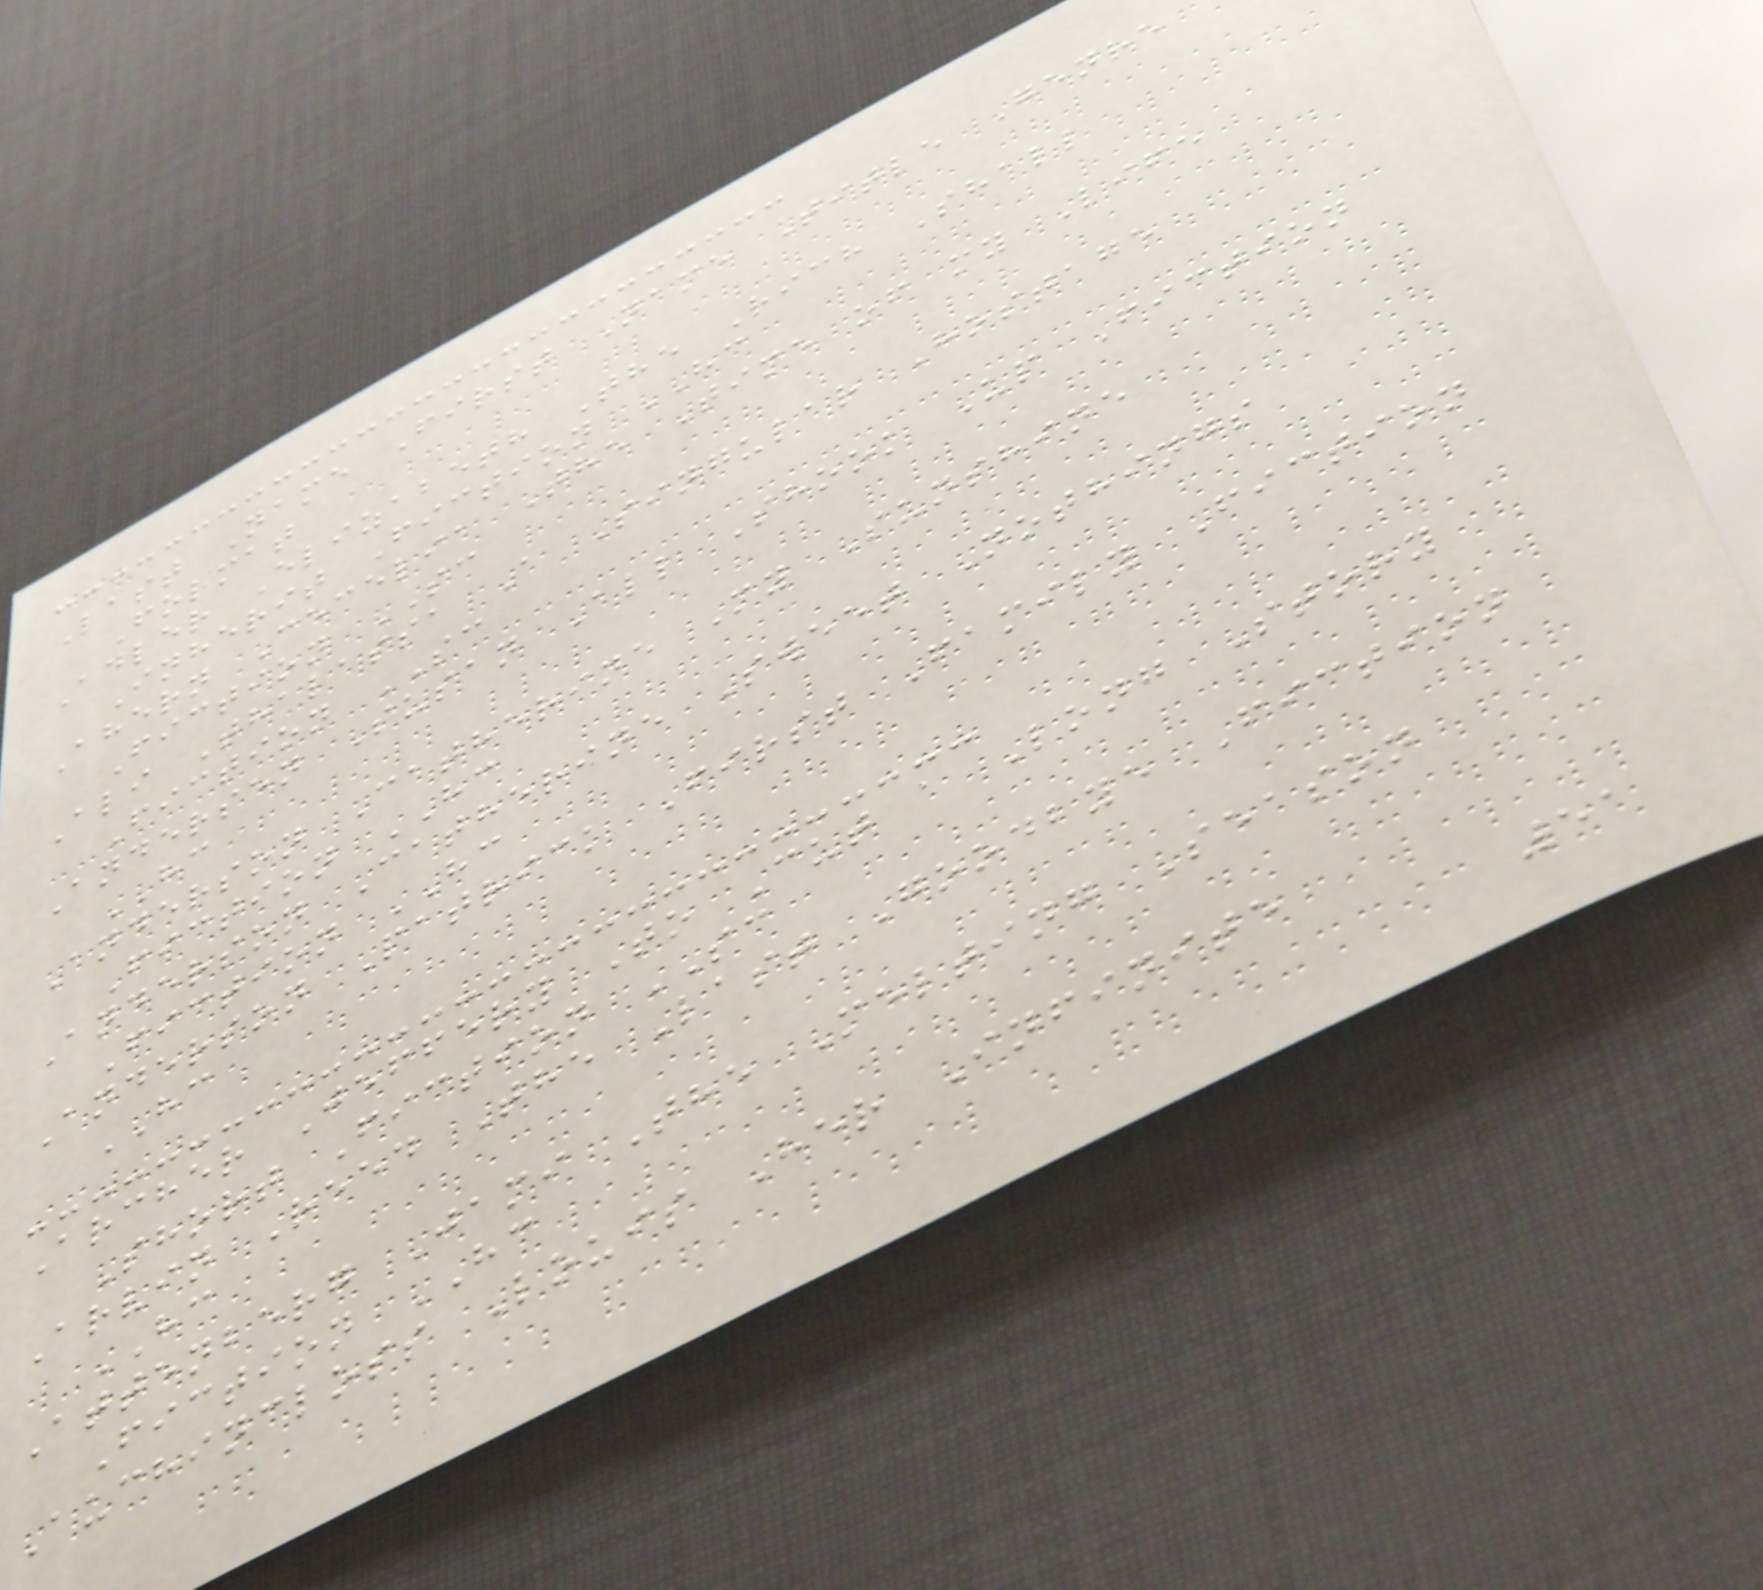Last Name First Name Title Genre
Format
Adler Elizabeth The Rich Shall
Inherit Fiction HC
Ahern Cecelia The Time of my Life
Fiction SC
Ali Thalassa A Singular Hostage
Fiction SC
Andersen Susan All Shook Up Fiction
HC
Anderson Catherine My Sunshine
Fiction HC
Anderson Catherine Sweet Nothings
Fiction HC
Anderson Patrick First Family Fiction
HC
Archer Jeffery To Cut a Long Story
Short Fiction SC
Arvin Reed The Last Goodbye Fiction
HC
Attenberg Jami The Melting Season
Fiction HC
Auchincloss Louis Her Infinite
51
